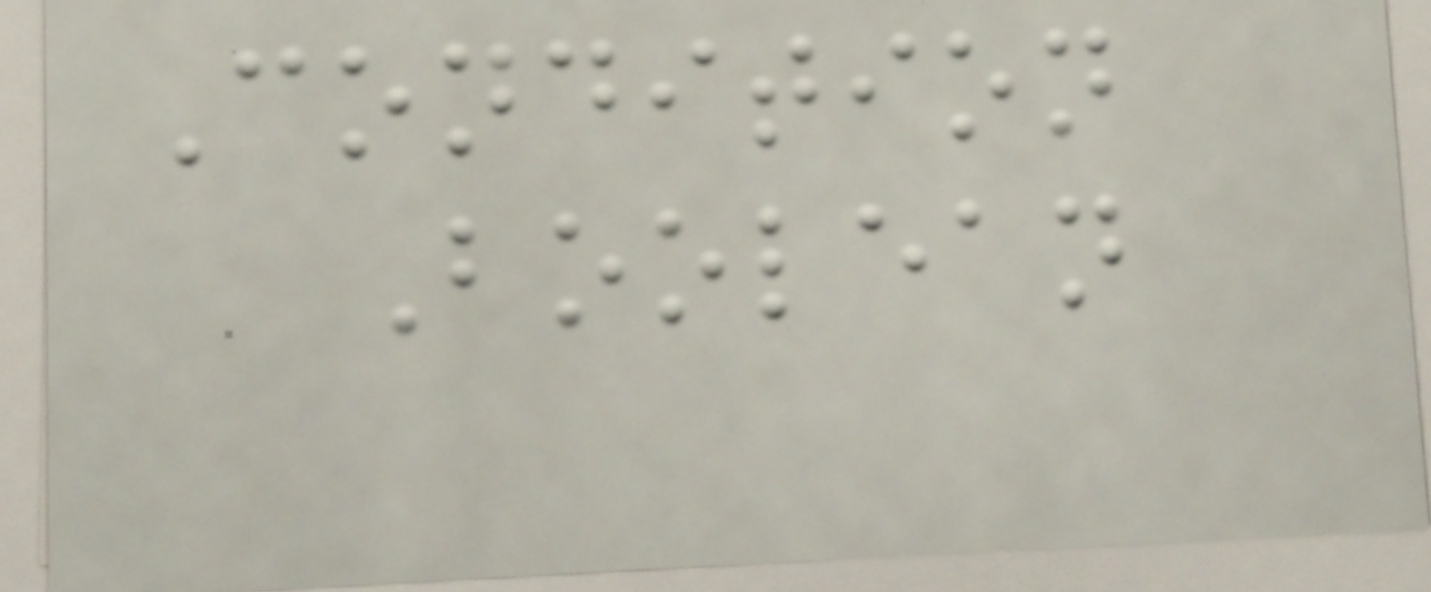Condition
Boolean
